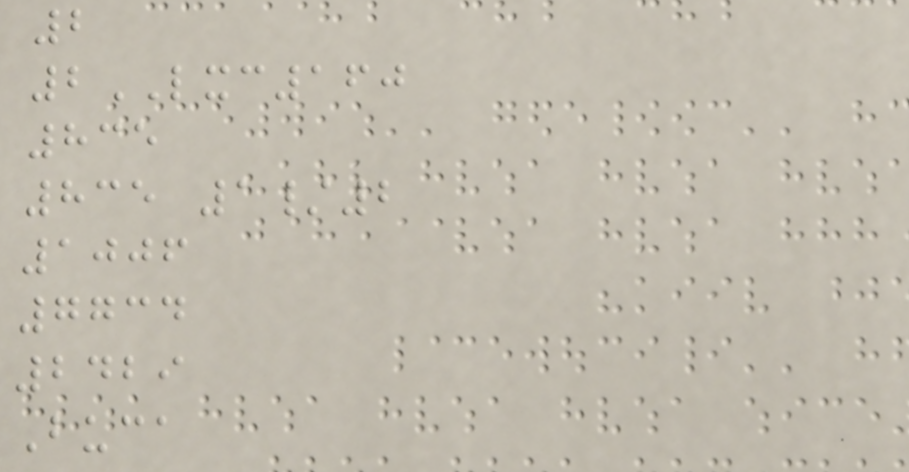2
2LXC160
835
835 1/2
1006
7734
2429
Buca
